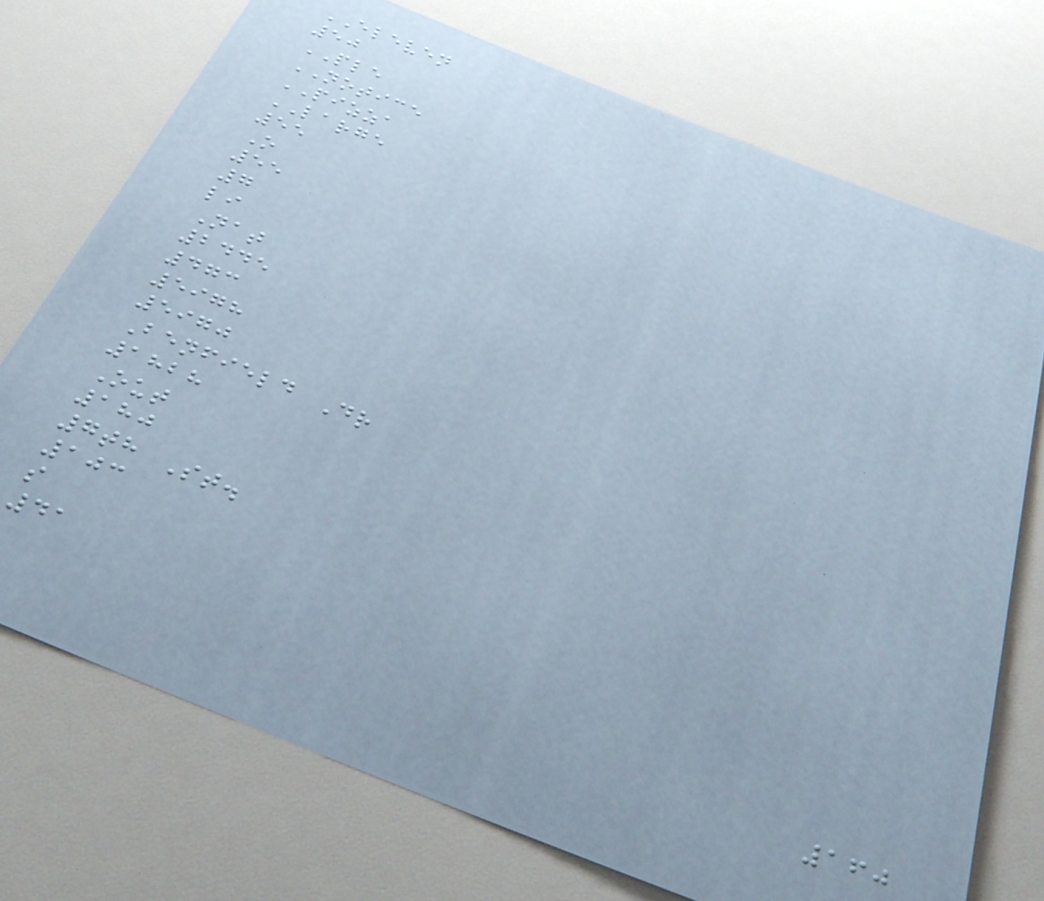ELEVEN
50
PLE
NOTICE
PIZZA
LARGE
55
O
55
7
li
Nat
2445
473
5978
5970
Benfield Dr
1828
Out
180
7th St.
103
s
41
160
